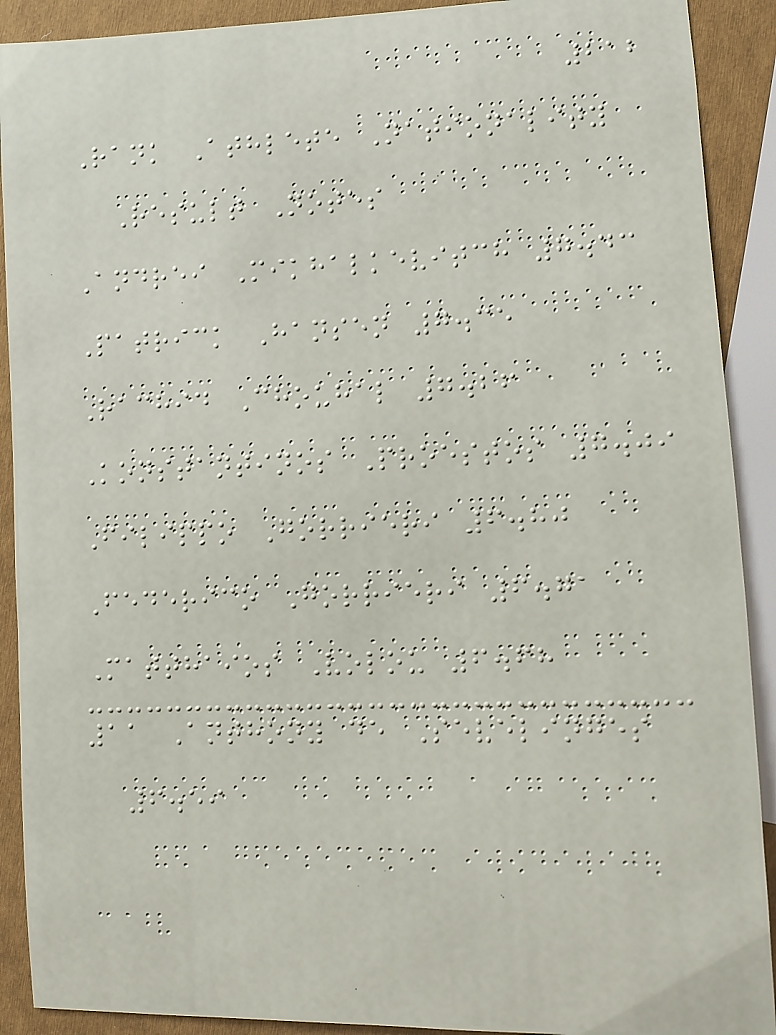212
Rank Athlete Nationality
Result Notes
Andrei Mikhalkevitch 7.43
Patrick Hansen 7.35
Rachid Chouhal 7.26
Konstantinos Proestos 7.09
Filippo Gorrieri 6.80
Federico Gorrieri 6.71
Matthaios Volou 6.68
11 Anthony de Sevelinges
6.59
